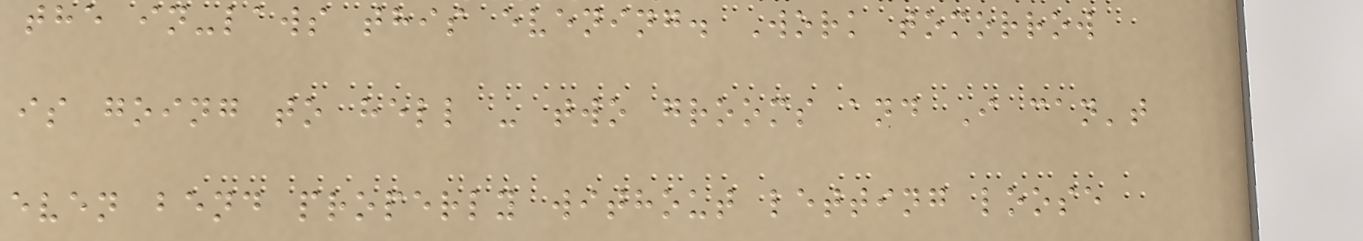the in-laws this evening. Work tomorrow
is going to hell - two grooms and I can't
even bend properly without letting loose
